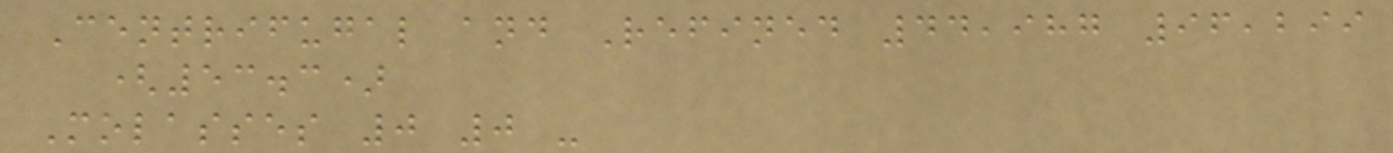Centrifugal and Refined 44,987 96,299
(53.3)
Molasses 0 0 -
